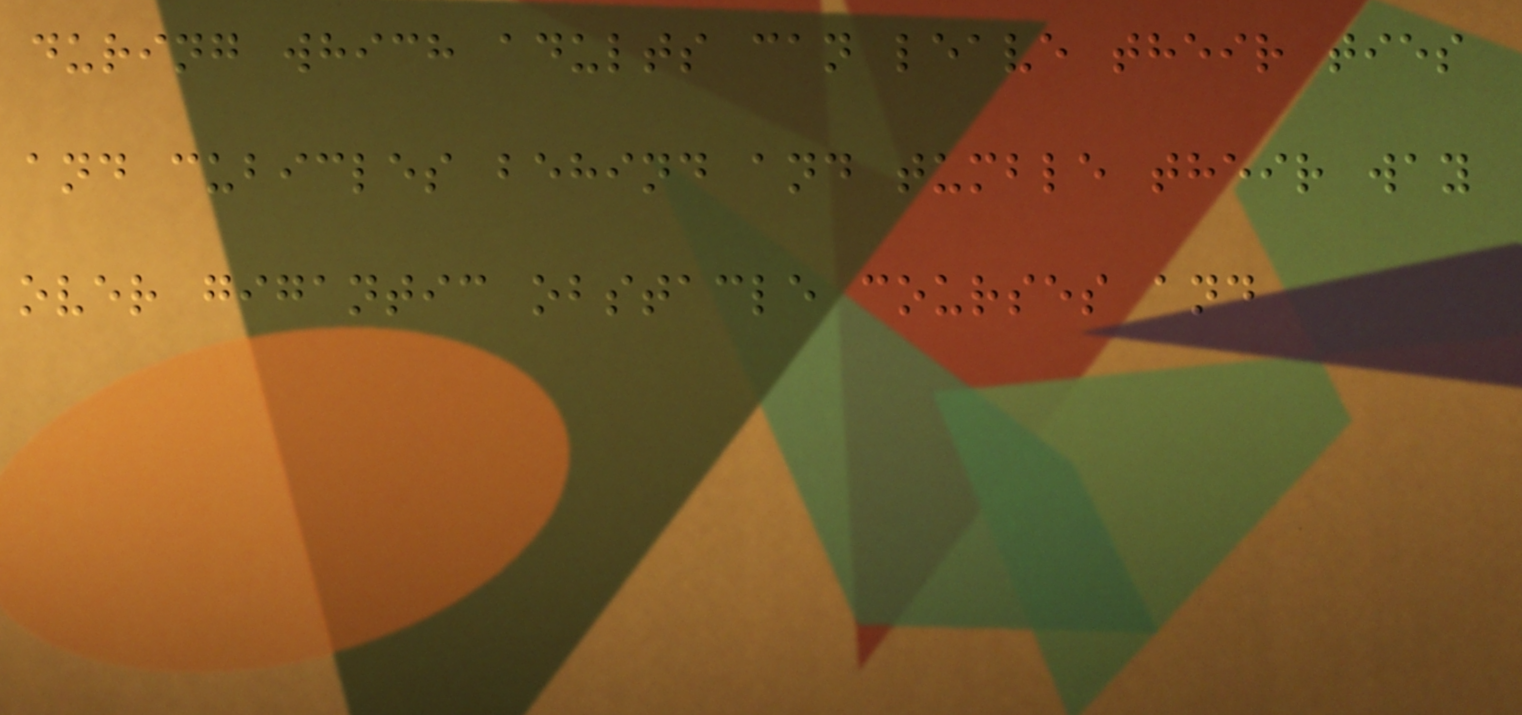during which adults can leave their ties
and cubicles behind and tumble their way
over gigantic obstacle courses and
